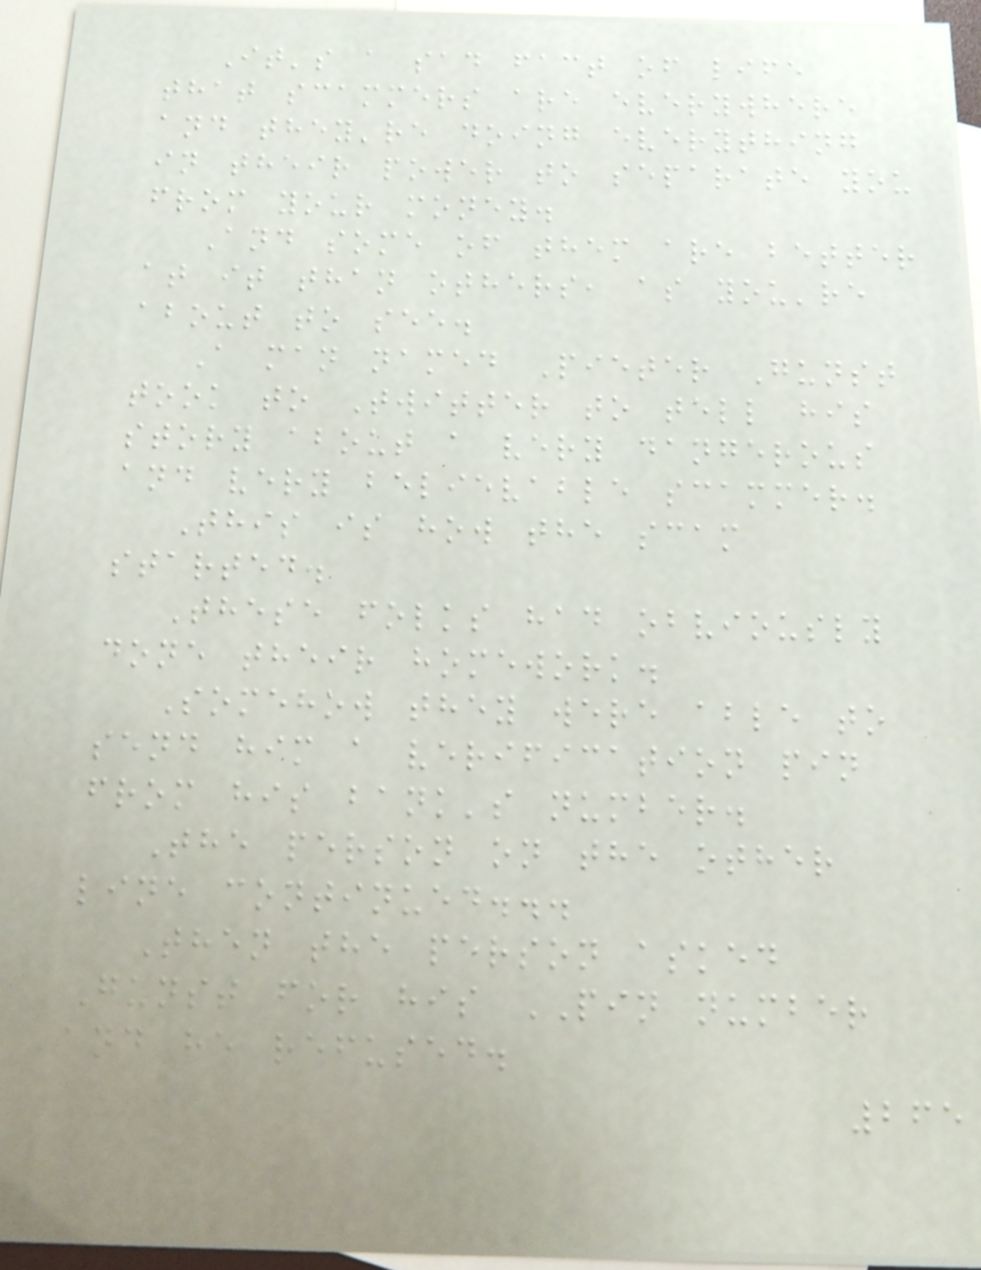It's a sad fact of life
that scammers are everywhere
and they're doing everything
in their power to separate you
from your money.
And some of them are better
at it than others, as you're
about to see.
A man named Pieter Gunst
took to Twitter to tell his
story about a very dangerous
and very believable scammer.
This is how the scam
started.
These folks had obviously
done their homework.
Somehow they were able to
send him a verification pin
from his bank's number.
The person on the other
line continued...
Then the person asked
Gunst for his PIN number
and he refused.
265
